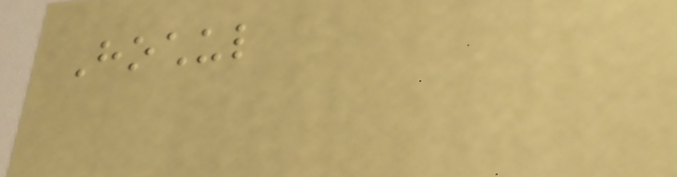Hochul
